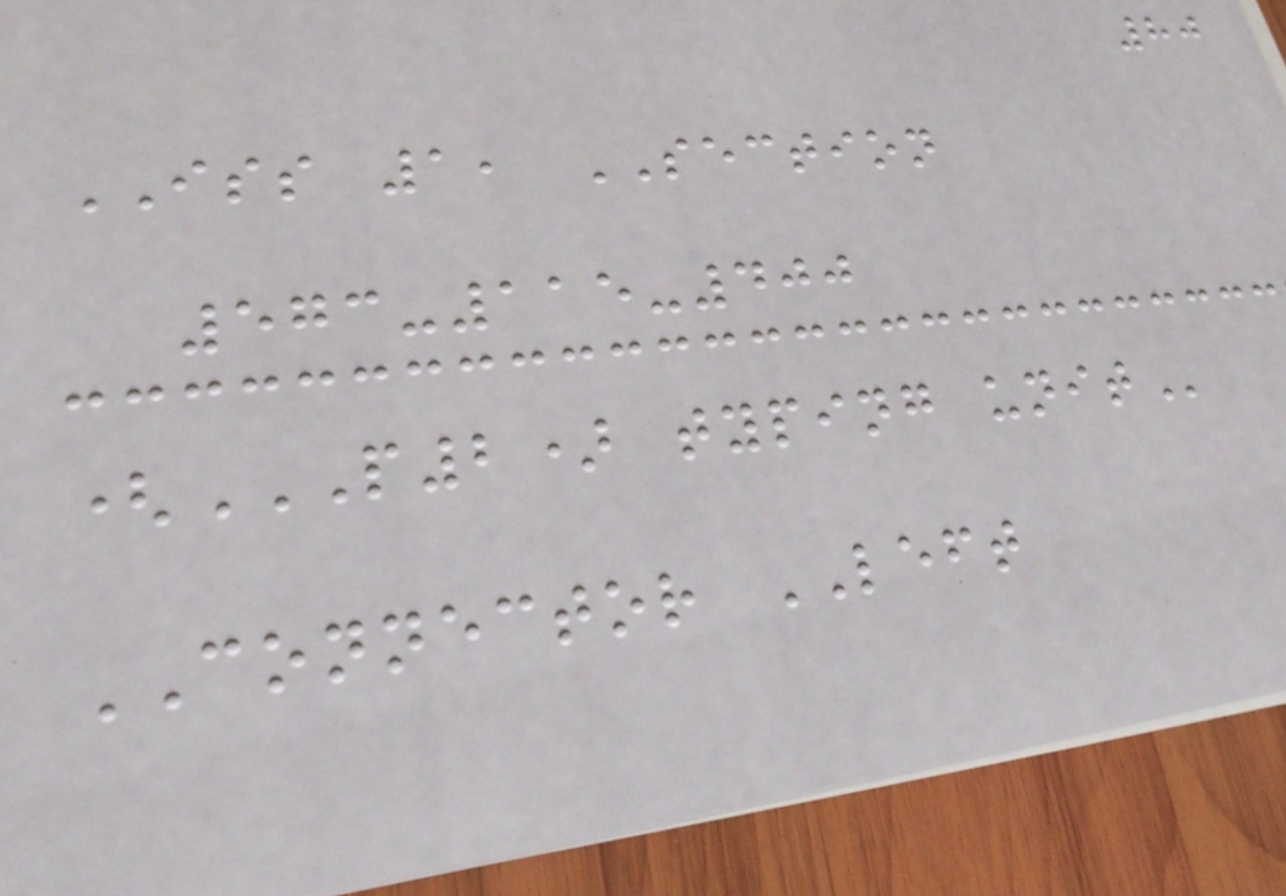80
ISS 1, SECTION
573-115-400
(P2) TYPING UNIT
CONNECTOR LEFT
